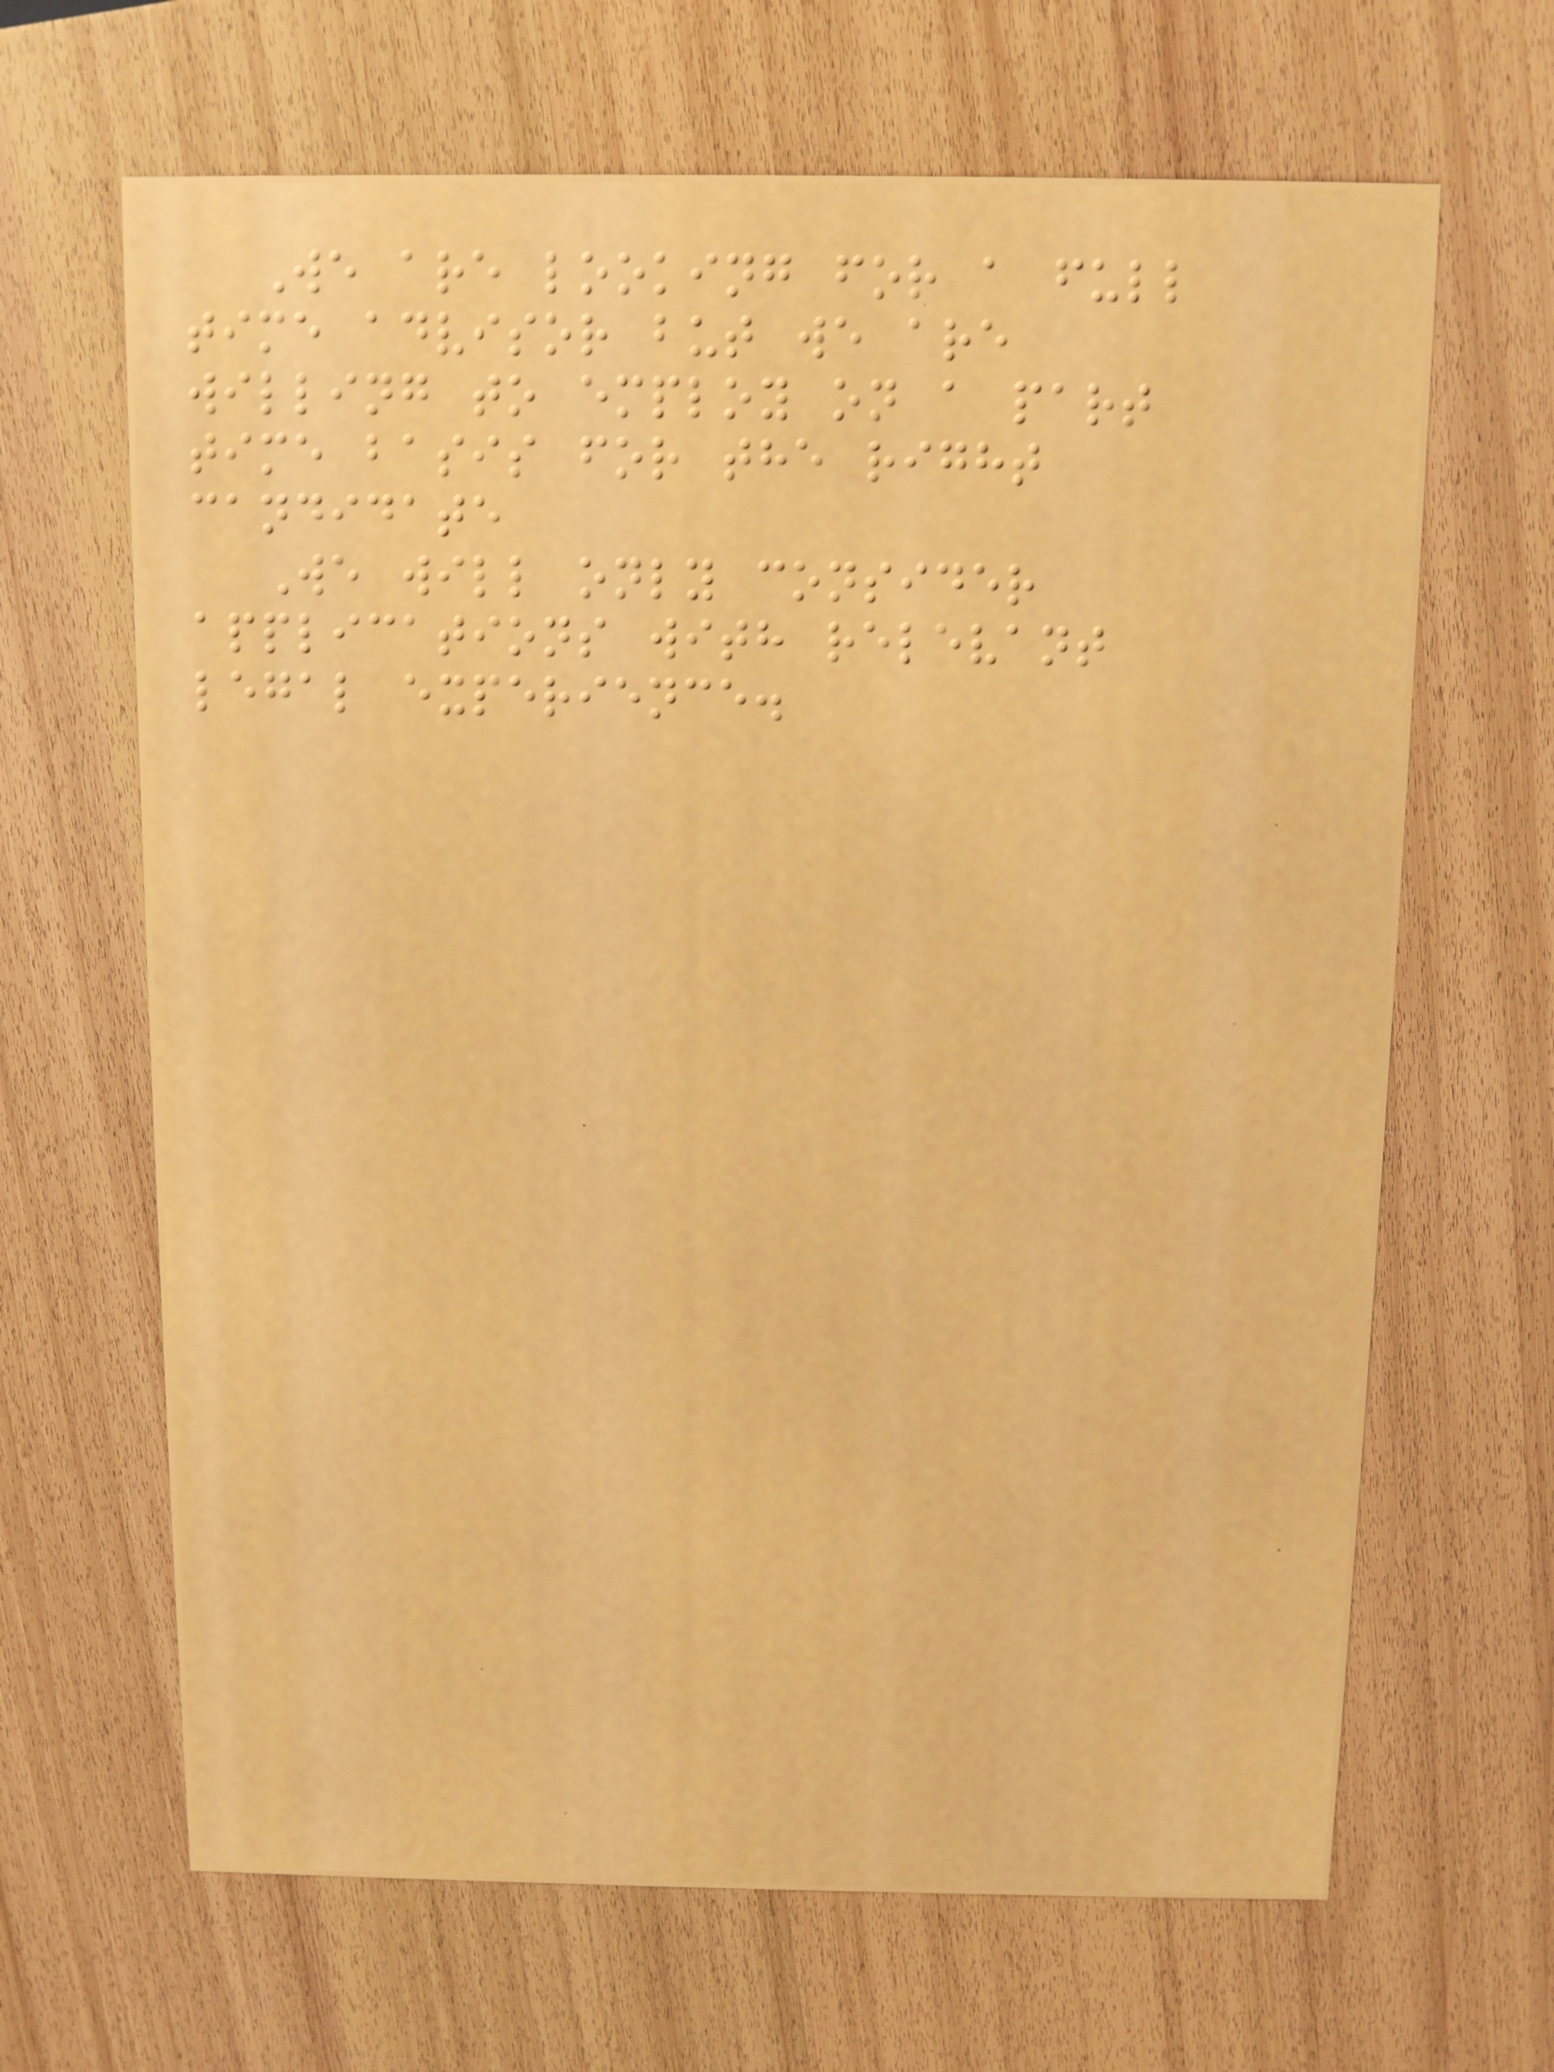We are looking for a full
time advisor but we are
willing to employ on a part
time basis for the right
candidate
We will only consider
applications with relevant
legal experience.
